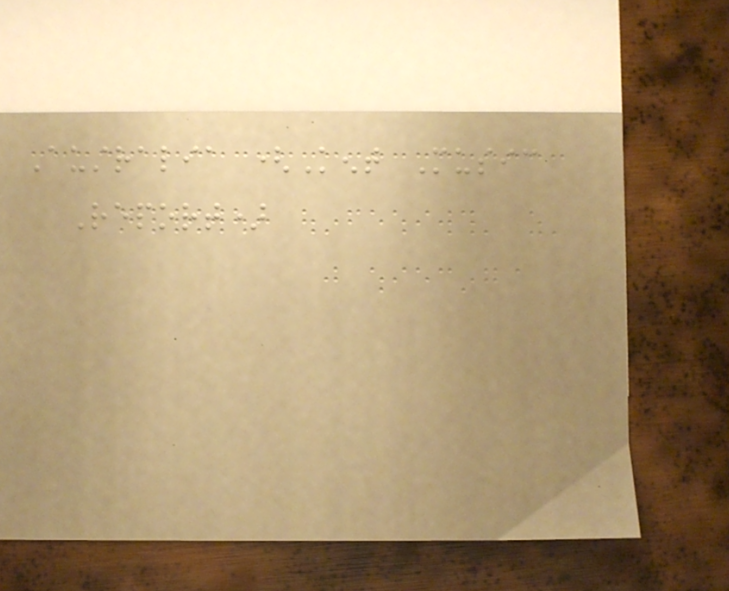Australia (Kent Music
Report)
